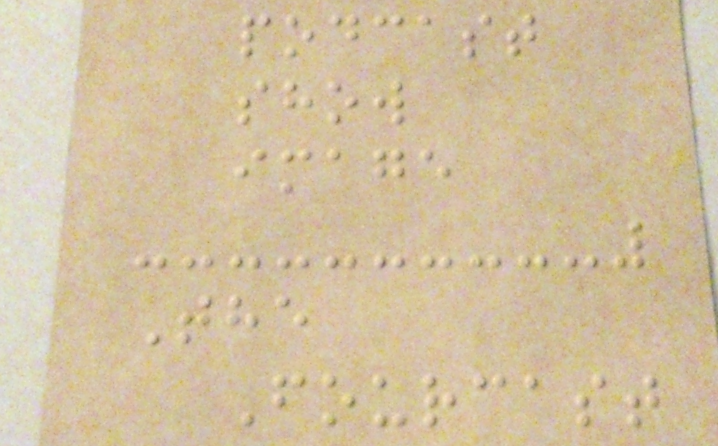podcast
show
image
The
Fourcast
